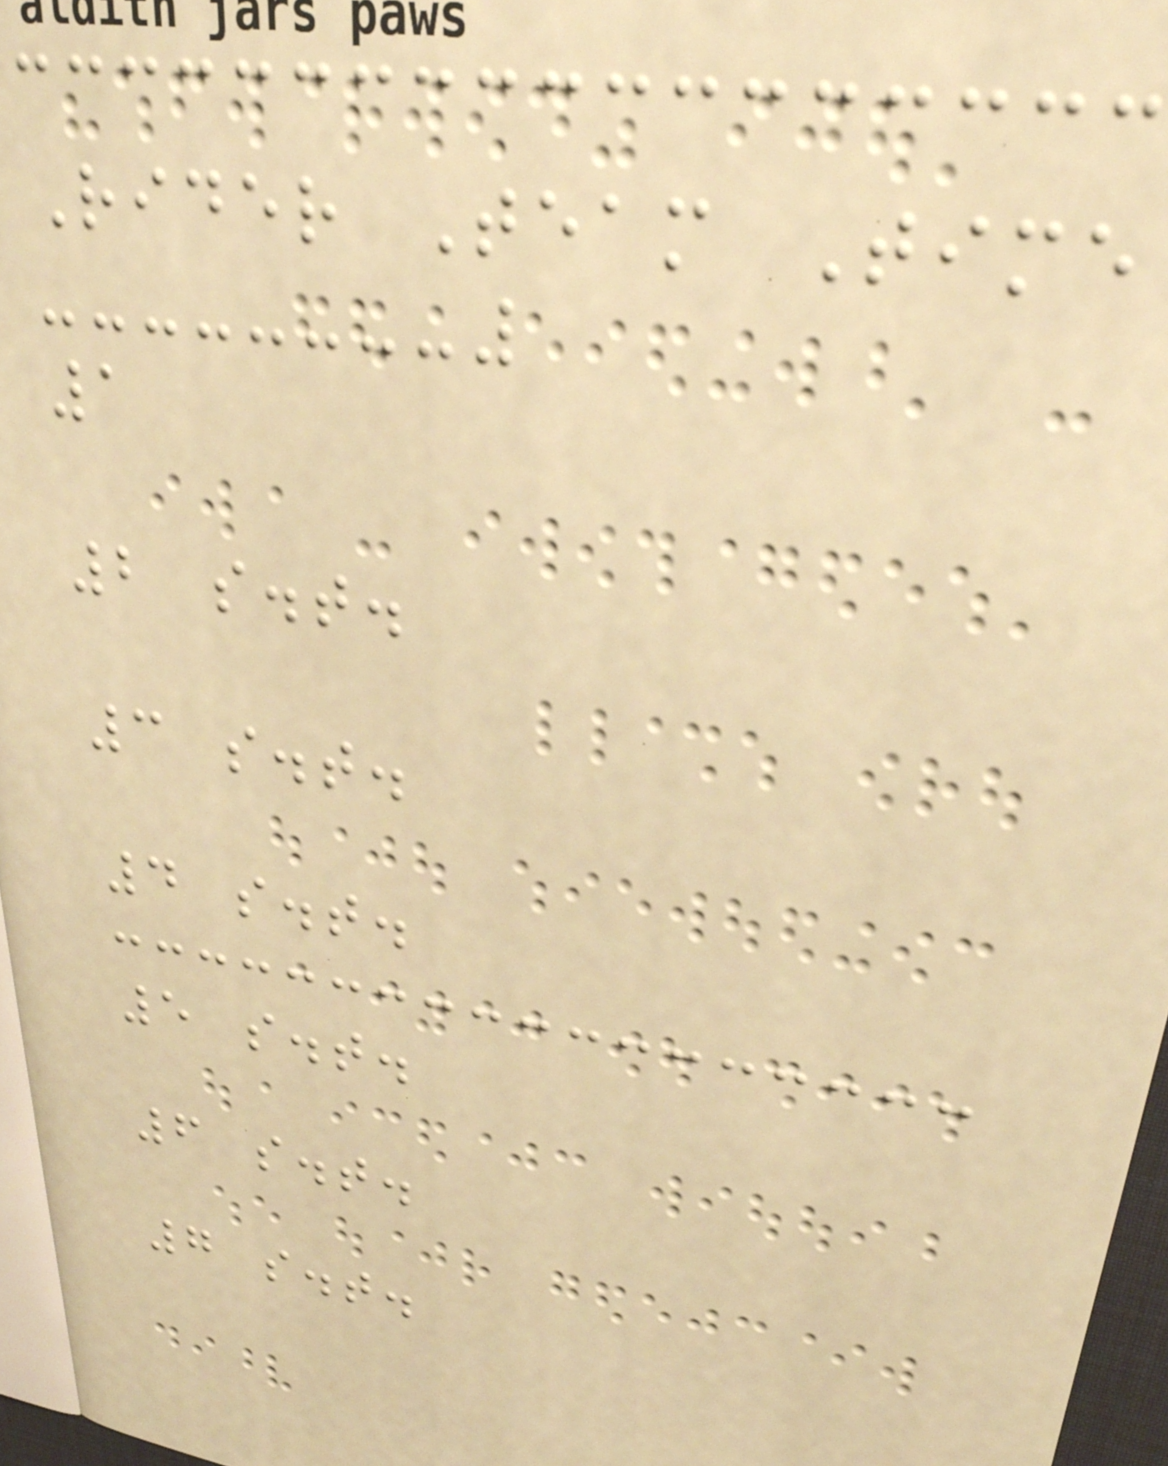Rider Team Time
1
2 s.t.
3 s.t.
4 s.t.
5 s.t.
6 s.t.
7 s.t.
